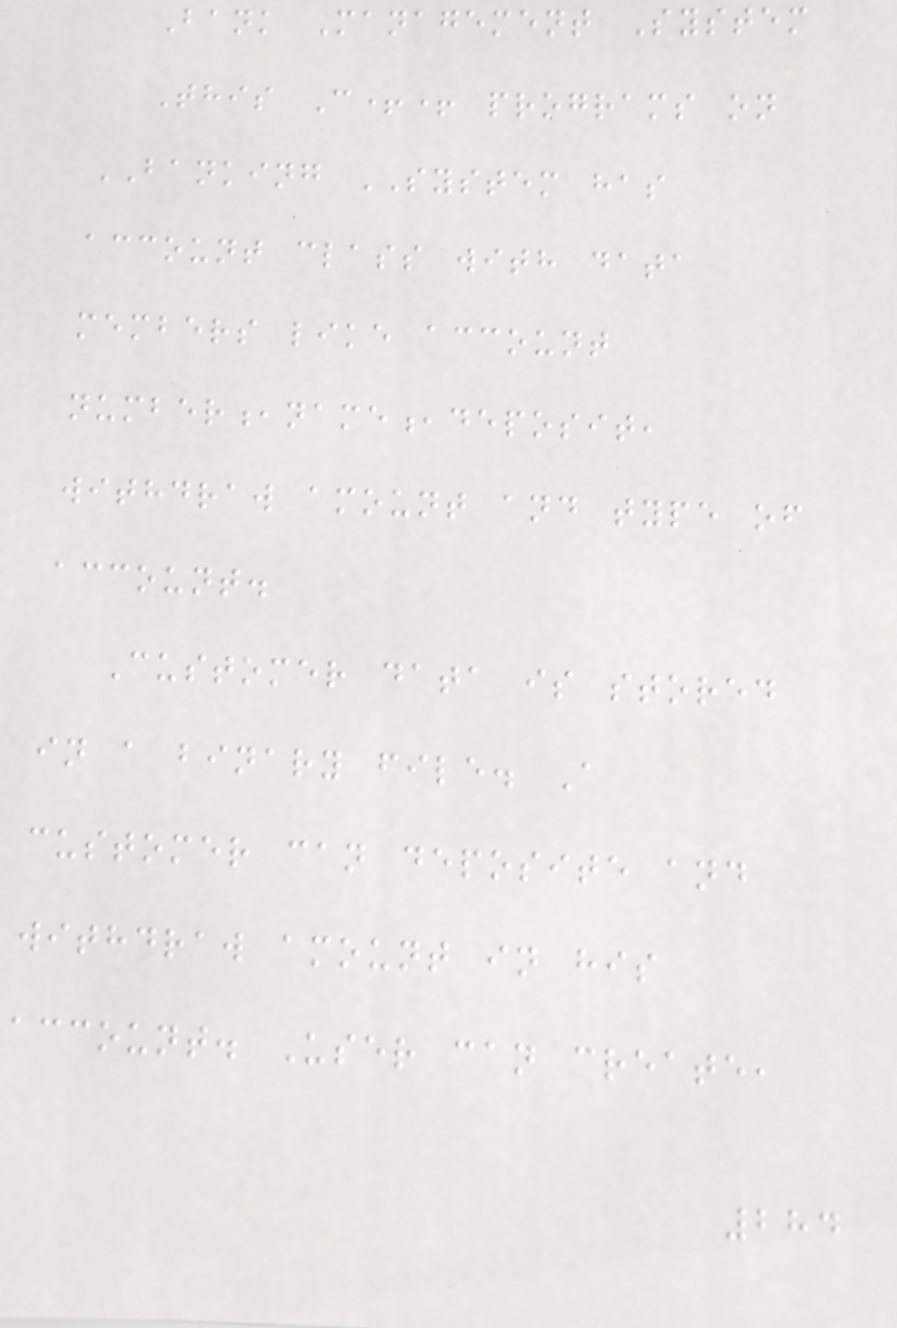Bank Management System
This C++ programs on
BANKING SYSTEM has
account class with data
members like account
number,name,deposit,
withdraw amount and type of
account.
Customer data is stored
in a binary file. A
customer can deposite and
withdraw amount in his
account. User can create,
284
